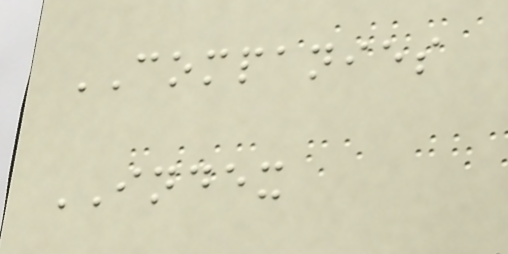COMPANIES
INDEX
